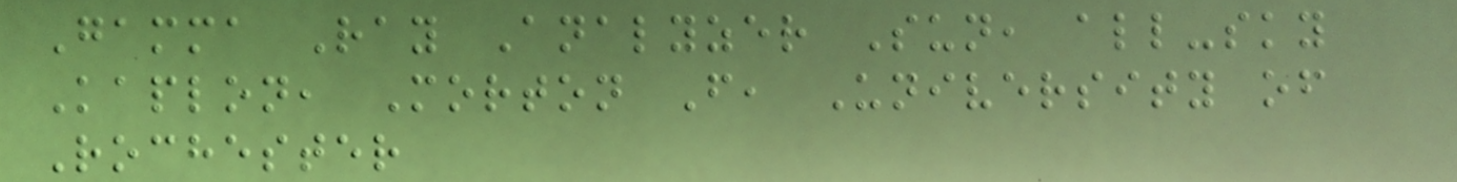Gamma Ray Analyzer Sun, all-sky
Kaplon, Morton F, University of
Rochester
